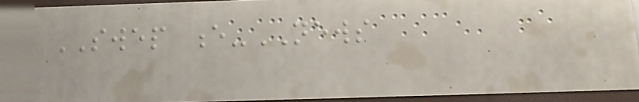SWEP e-NEWS
